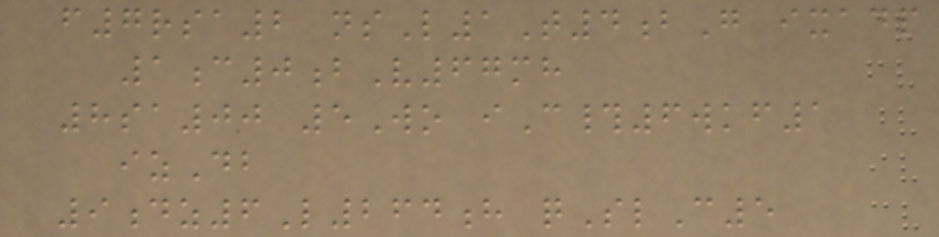f7rsa2 nsL1T4bG ixadp
1c0bV67mh
8sa00 5Wo iC#6wkf1
izDb
9dz6L264h qSlC5
